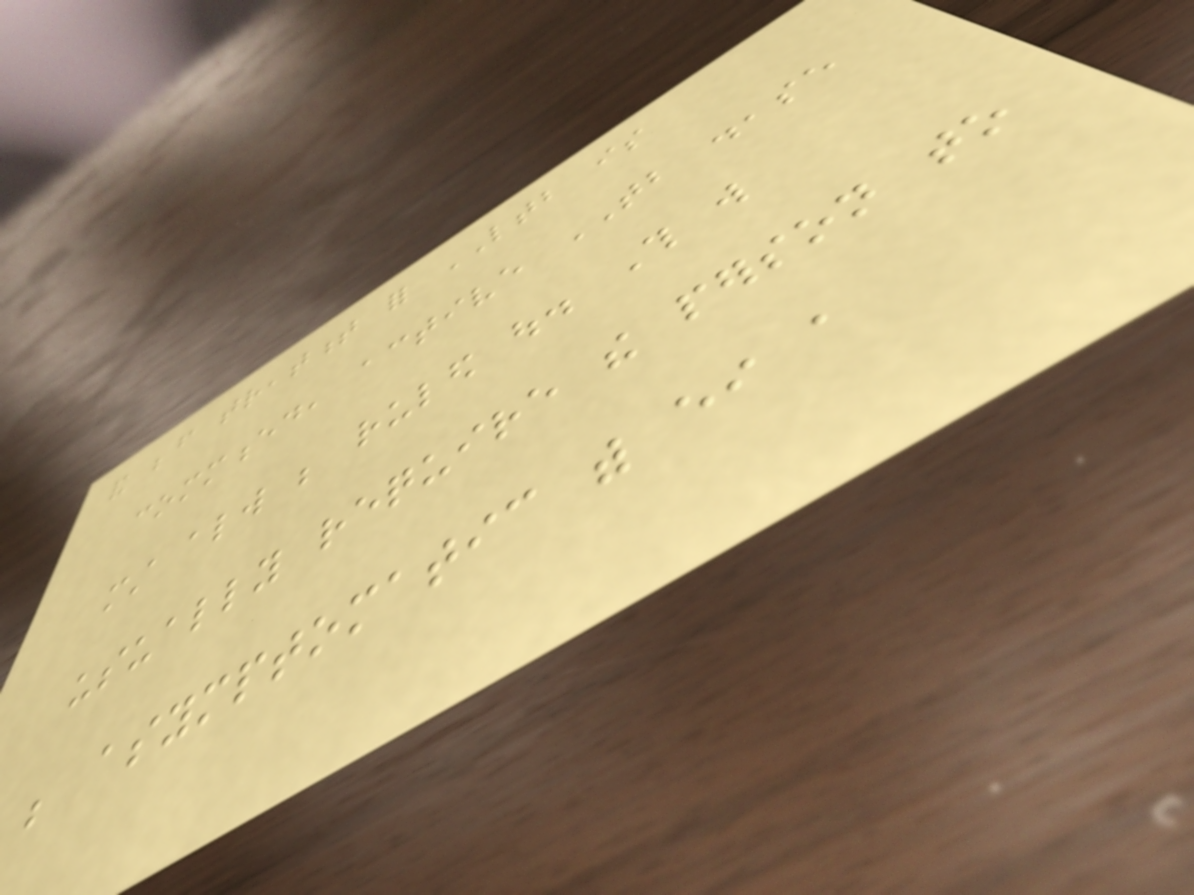and before treatment for LTB is
commenced, active TB disease
must always be ruled out. This will
usually require the person to
be asymptomatic with either a
